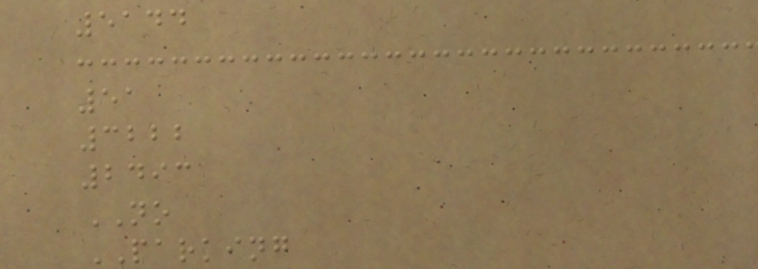5144
51
3222
2493
NO
PARKING
